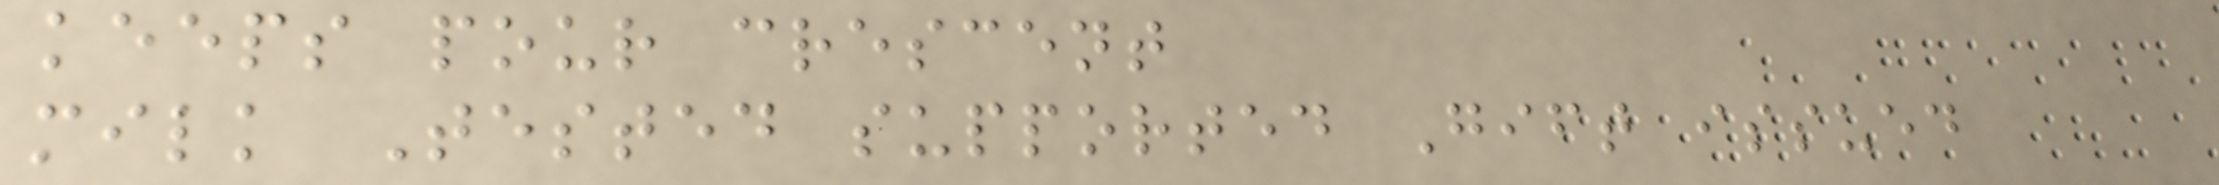keeps pour crescent
milk Tested supported Gift issued
